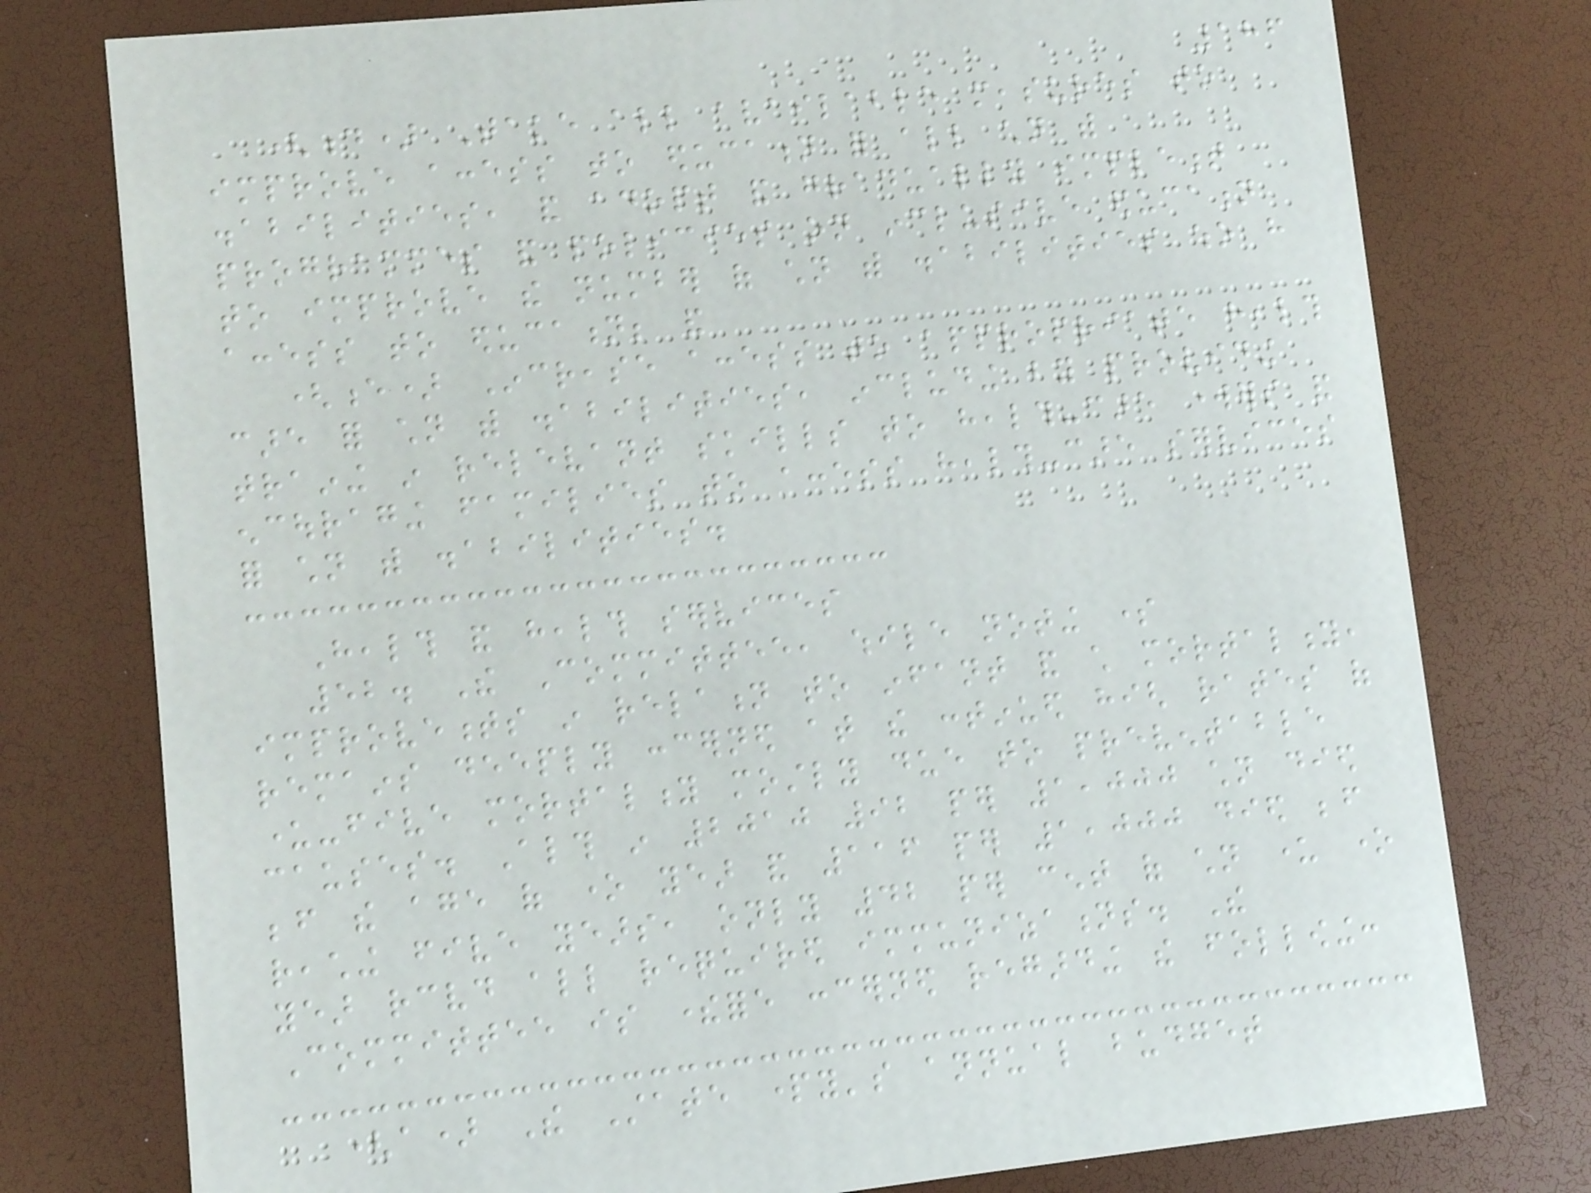186
(d) Take all available measures to
improve access to education for all children with
disabilities, and adopt and gradually implement
programmes and policies on inclusive education
to improve the number of children with disabilities who have
access to education; and
(e) Increase access to appropriate health
care for children with disabilities, including by providing
training in relevant skills to health-care workers and
encouraging families to access health-care services
for children with disabilities.
Health and health services
52. The Committee, while noting some
improvements in relation to infant and child mortality,
remains deeply concerned at the continued high rates of
under-five mortality mostly due to preventable
causes. Although in 2010 92 per 1,000 children died
before the age of one year and 116 per 1,000 died before
reaching five years, only 42 per cent of children under one
year received all required immunizations. The
Committee is therefore concerned regarding the following:
(a) The State party's annual budget
